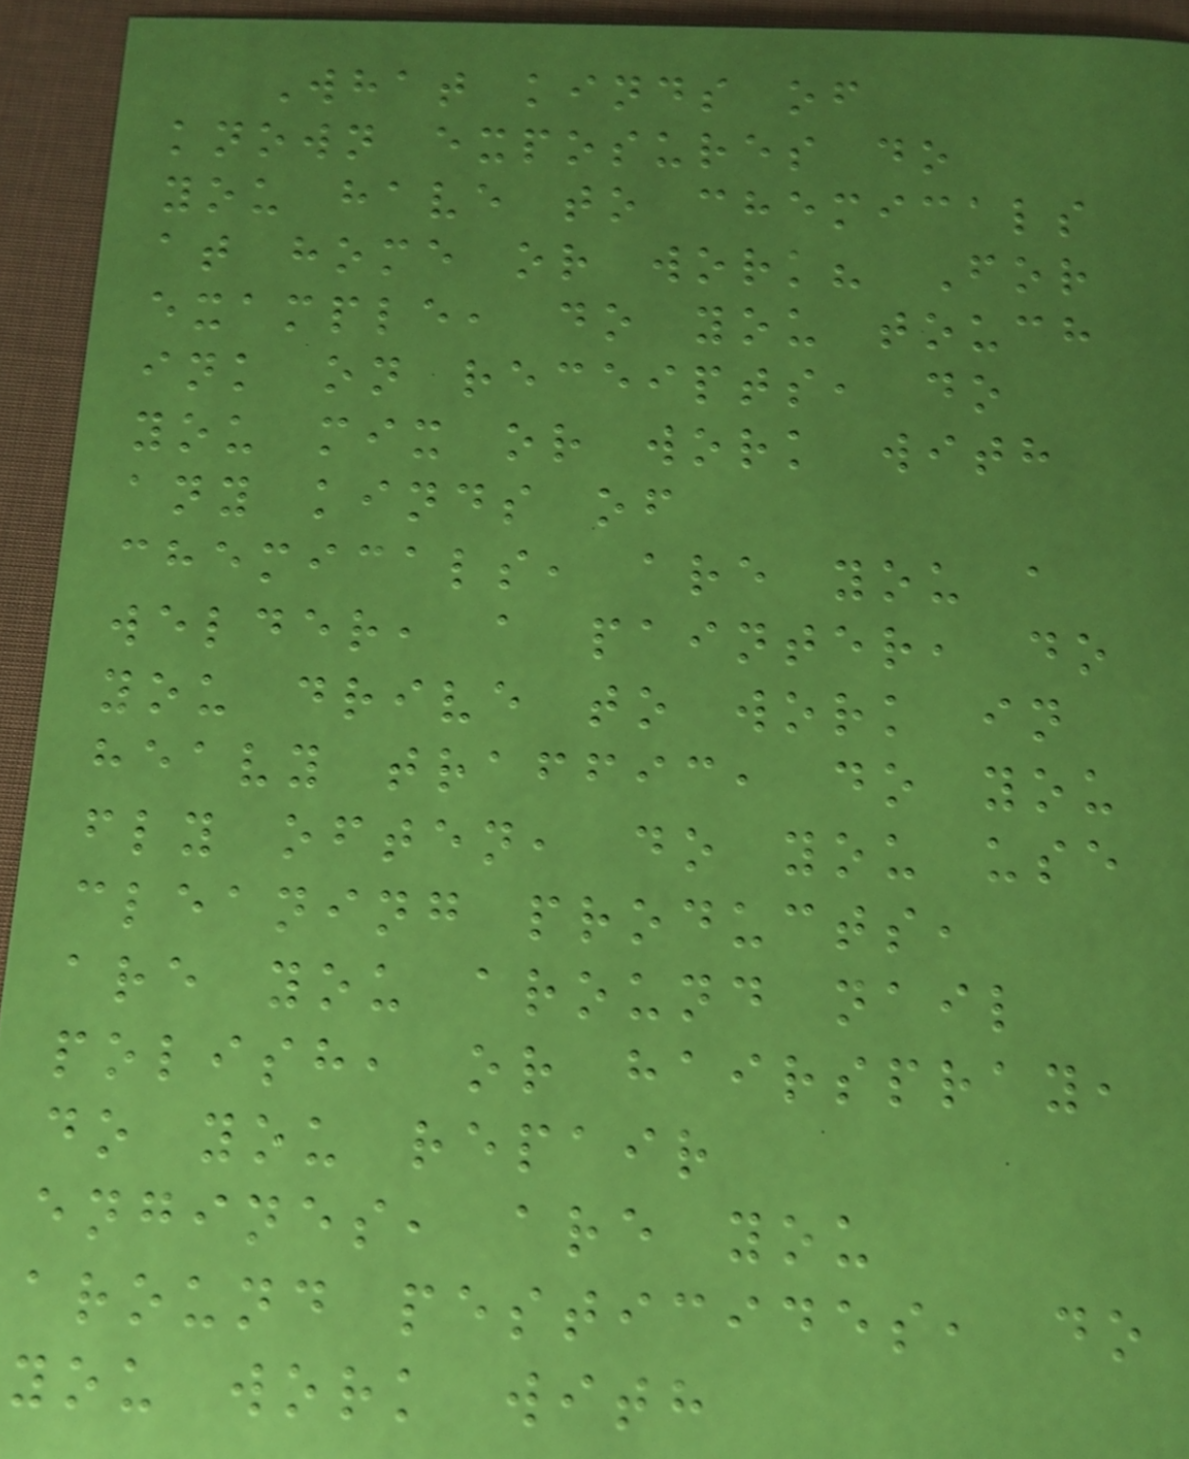What kinds of
known exposures do
you have to chemicals
at home or work? For
example, do you touch
ink on receipts, do
you mix or work with
any kinds of
chemicals, are you a
welder, a painter, do
you drive to work in
heavy traffic, do you
fly often, do you use
cleaning products,
are you around nail
polish, or hairspray,
do you repair
engines, are you
around pesticides, do
you work with
